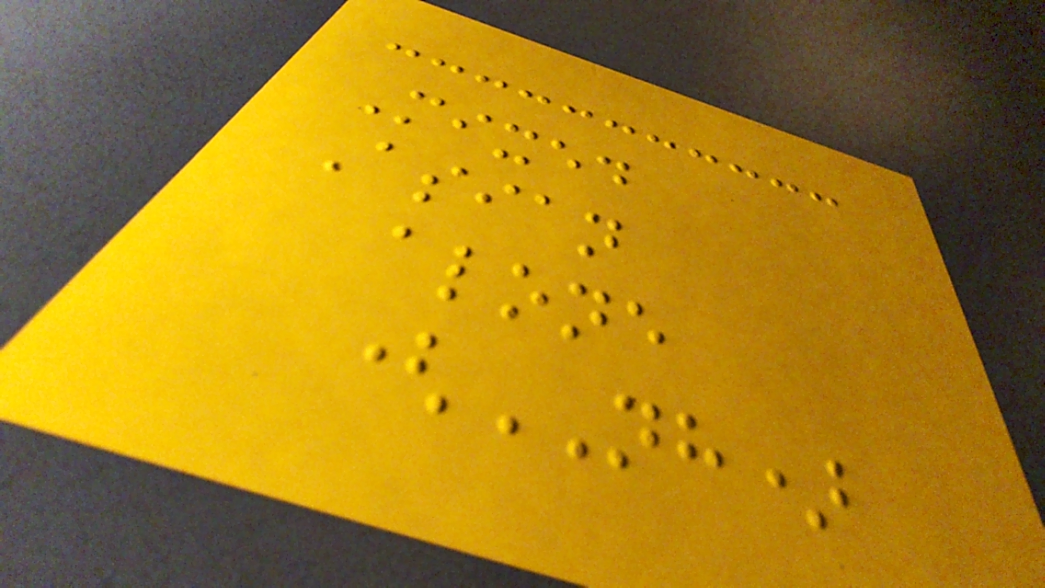Mixed
Asian
alone
(NH)
